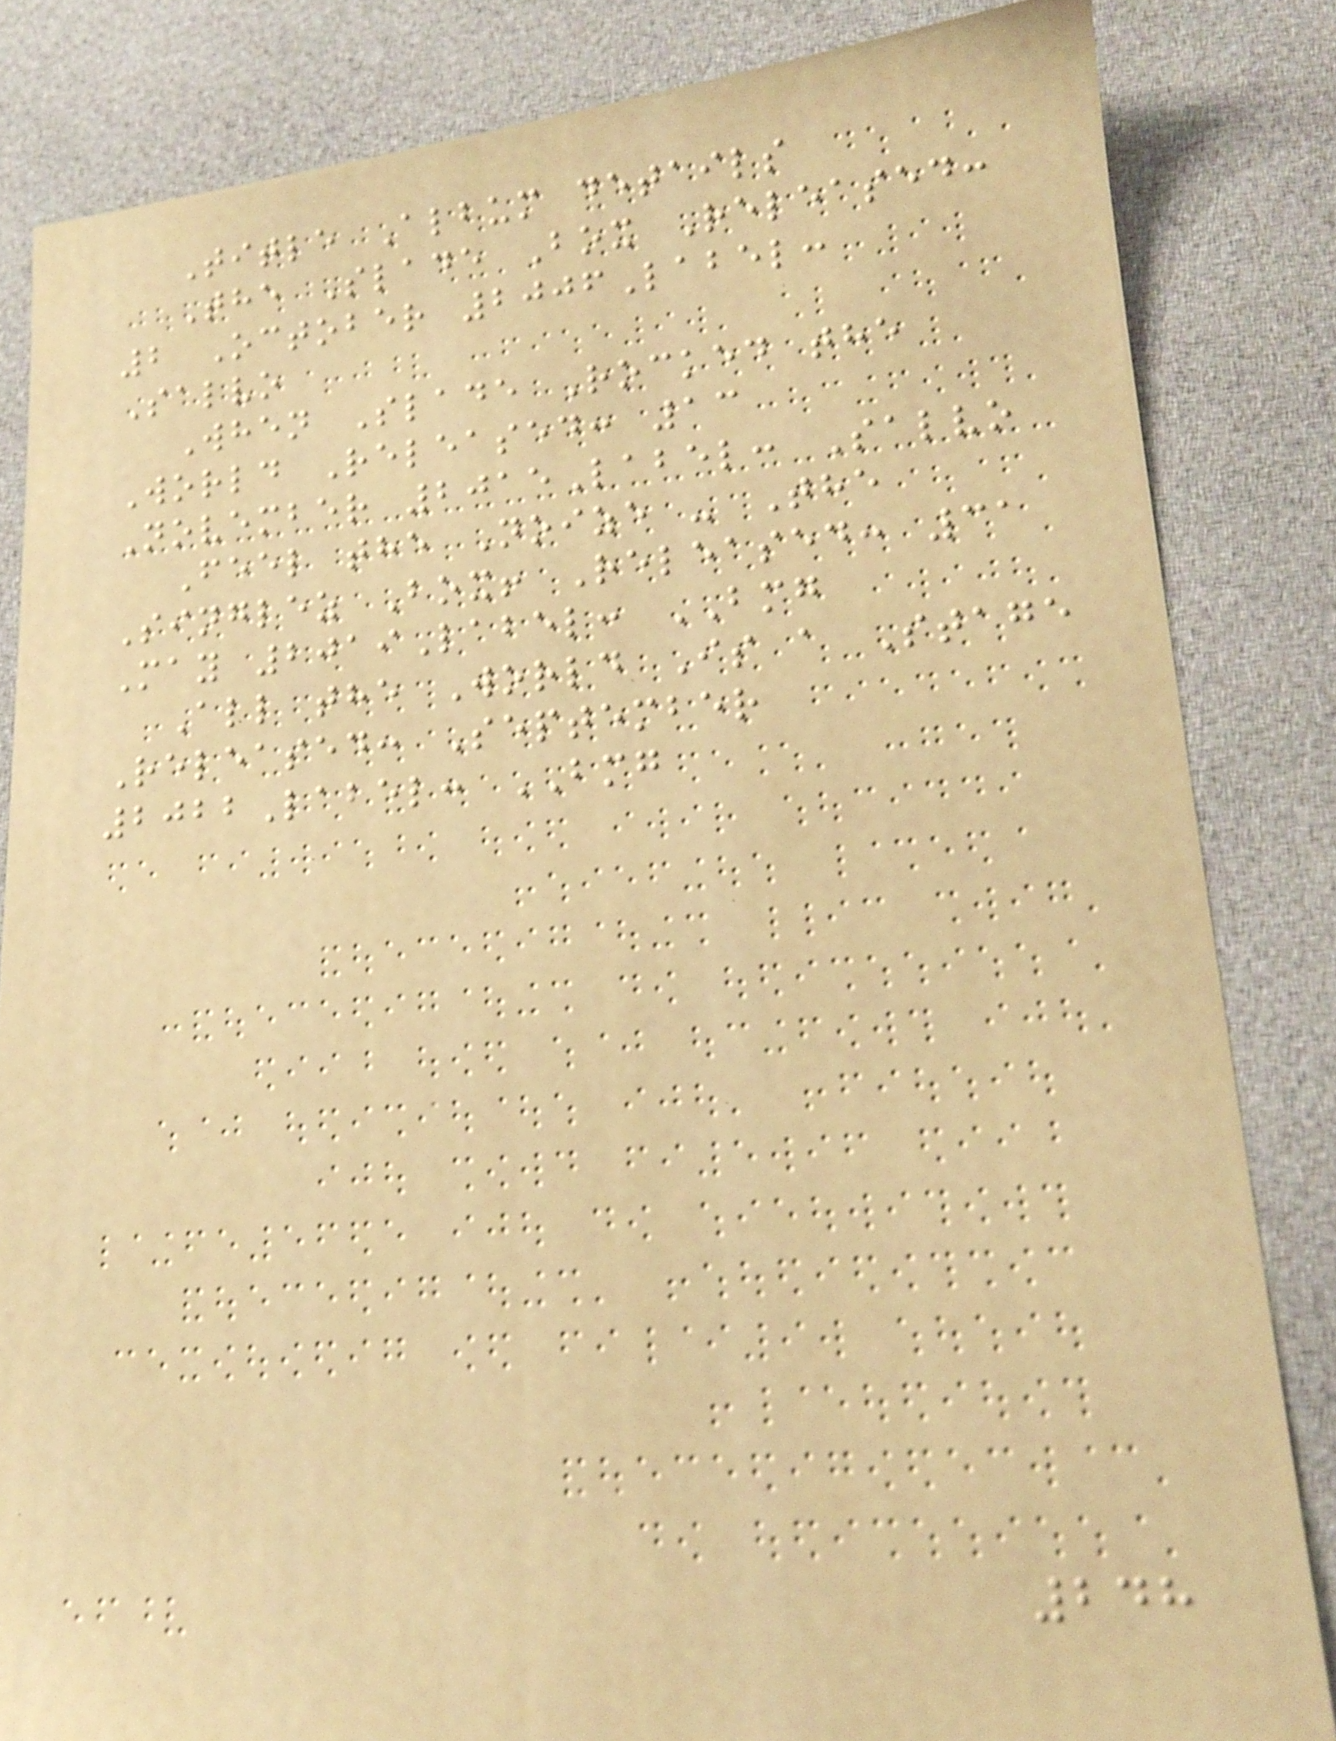Title Album details
The Slade Box Released:
2 October 2006Label:
Salvo
When Slade Rocked the
World Released: 13
November 2015Label: Salvo
Feel the Noize - The
Singlez Box! Released: 31
May 2019Label: BMG
All the World Is a Stage
Released: September
2022Label: BMG
248
